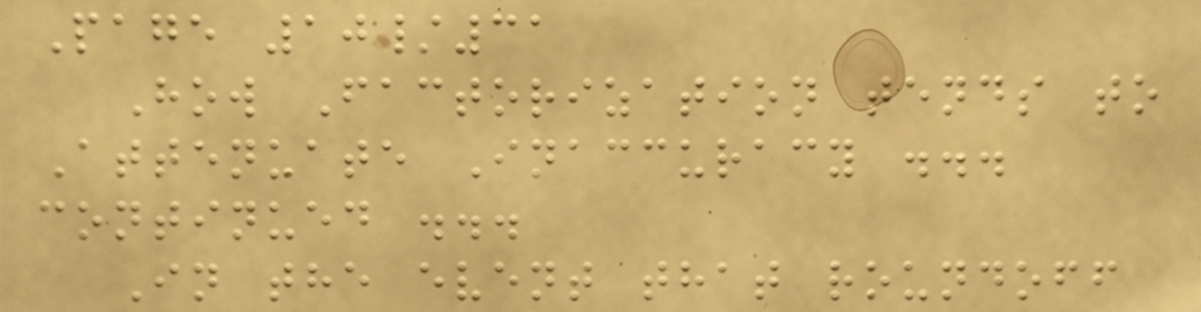Page 10/31
How Factorization tends to
Attenuate Inaccuracy ...
continued ...
In the event that roundoff
